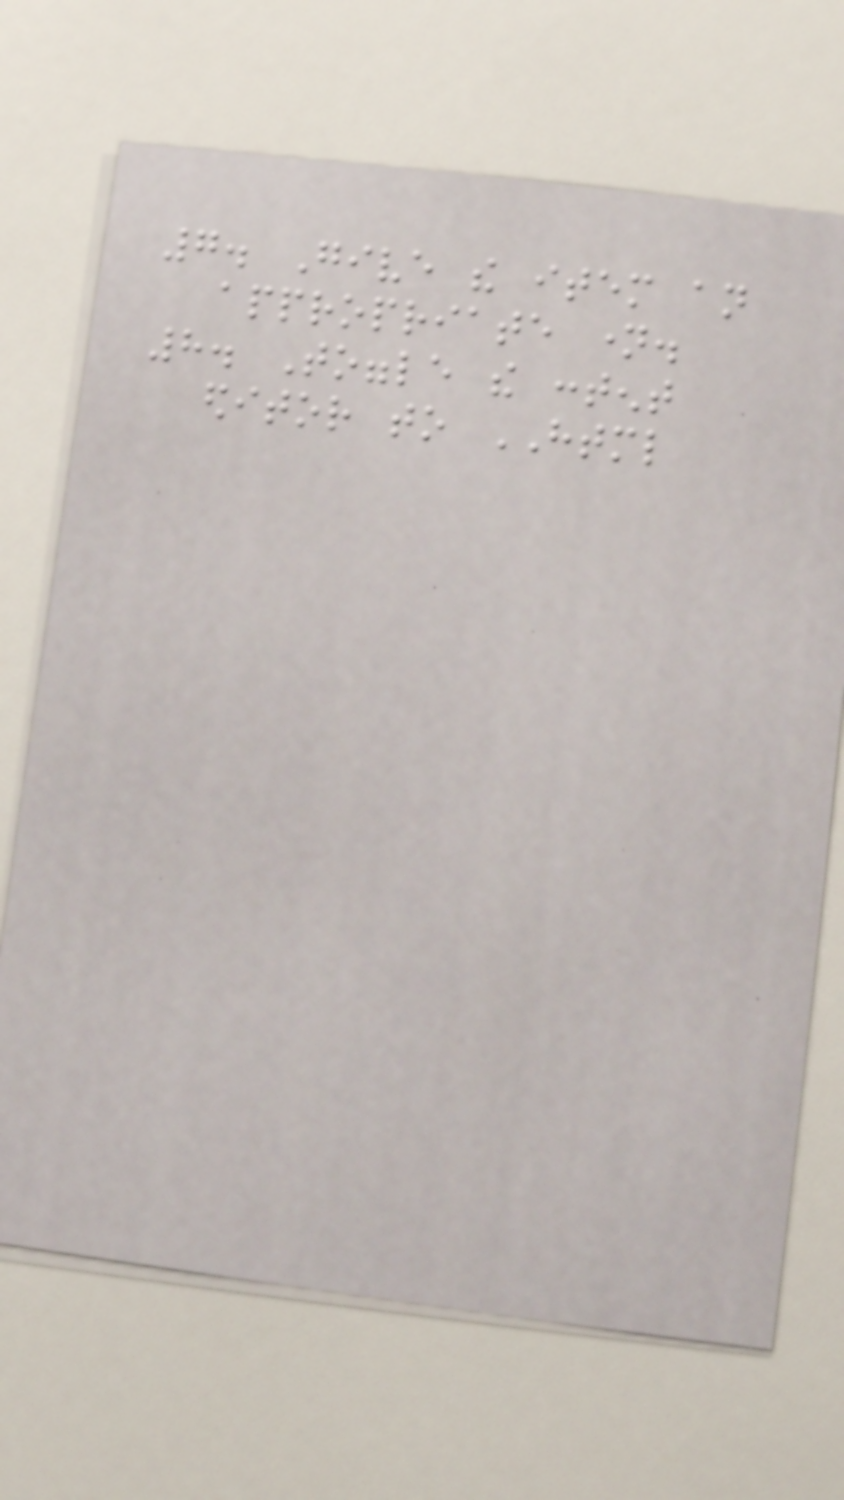7. Give the item an
appropriate name.
8. Toggle the content
editor to HTML
